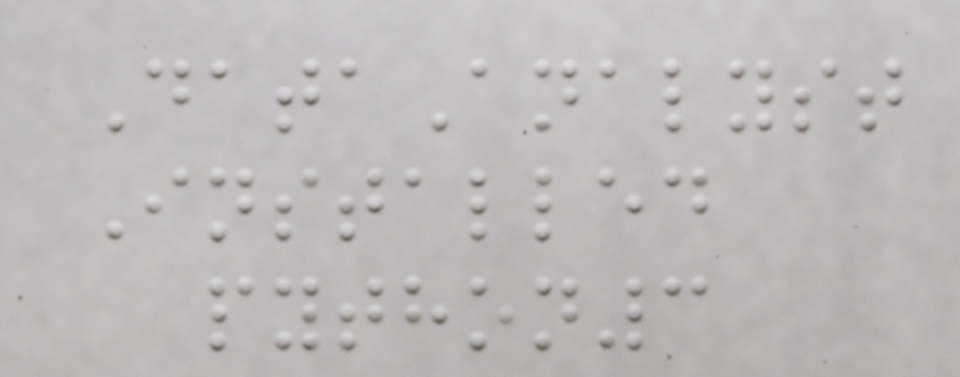DataAnalyst
Installed
python3
